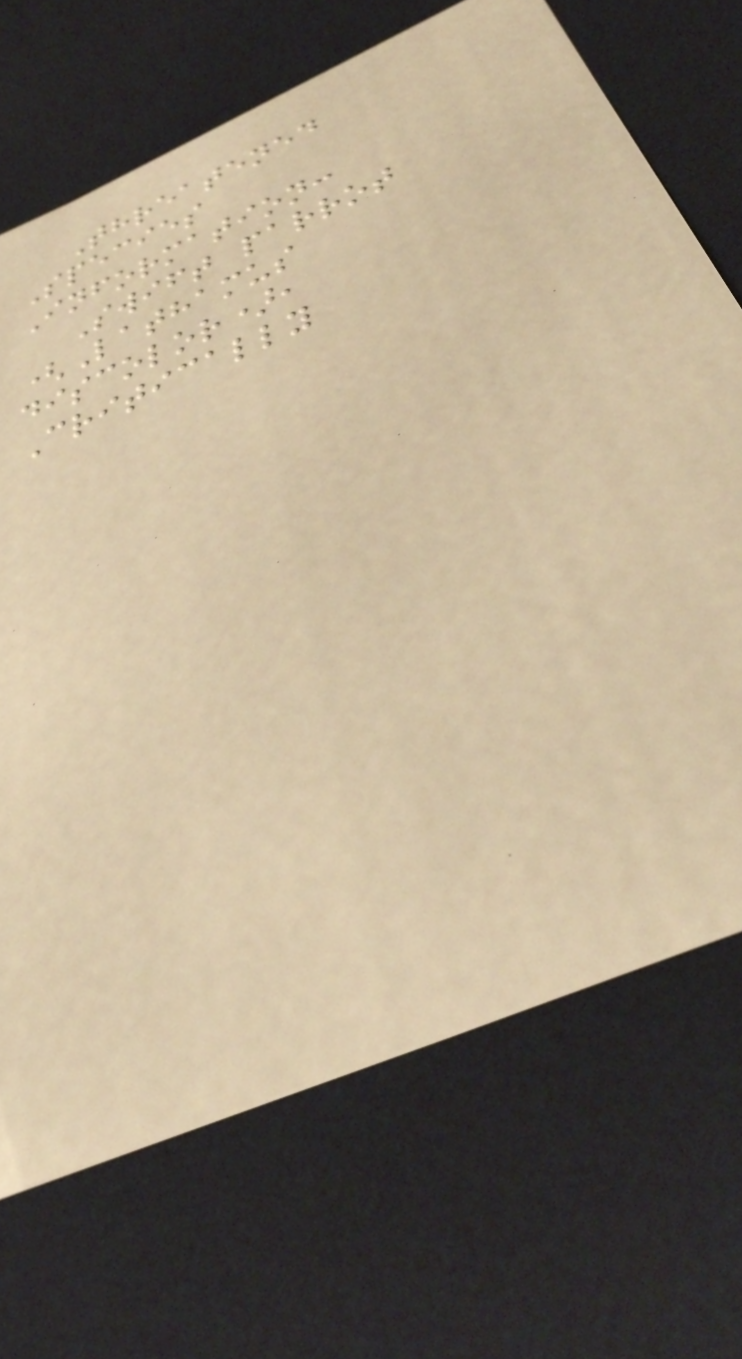Threatened
Species
Information:
Swift parrot
(Lathamus
discolor),
Critically
